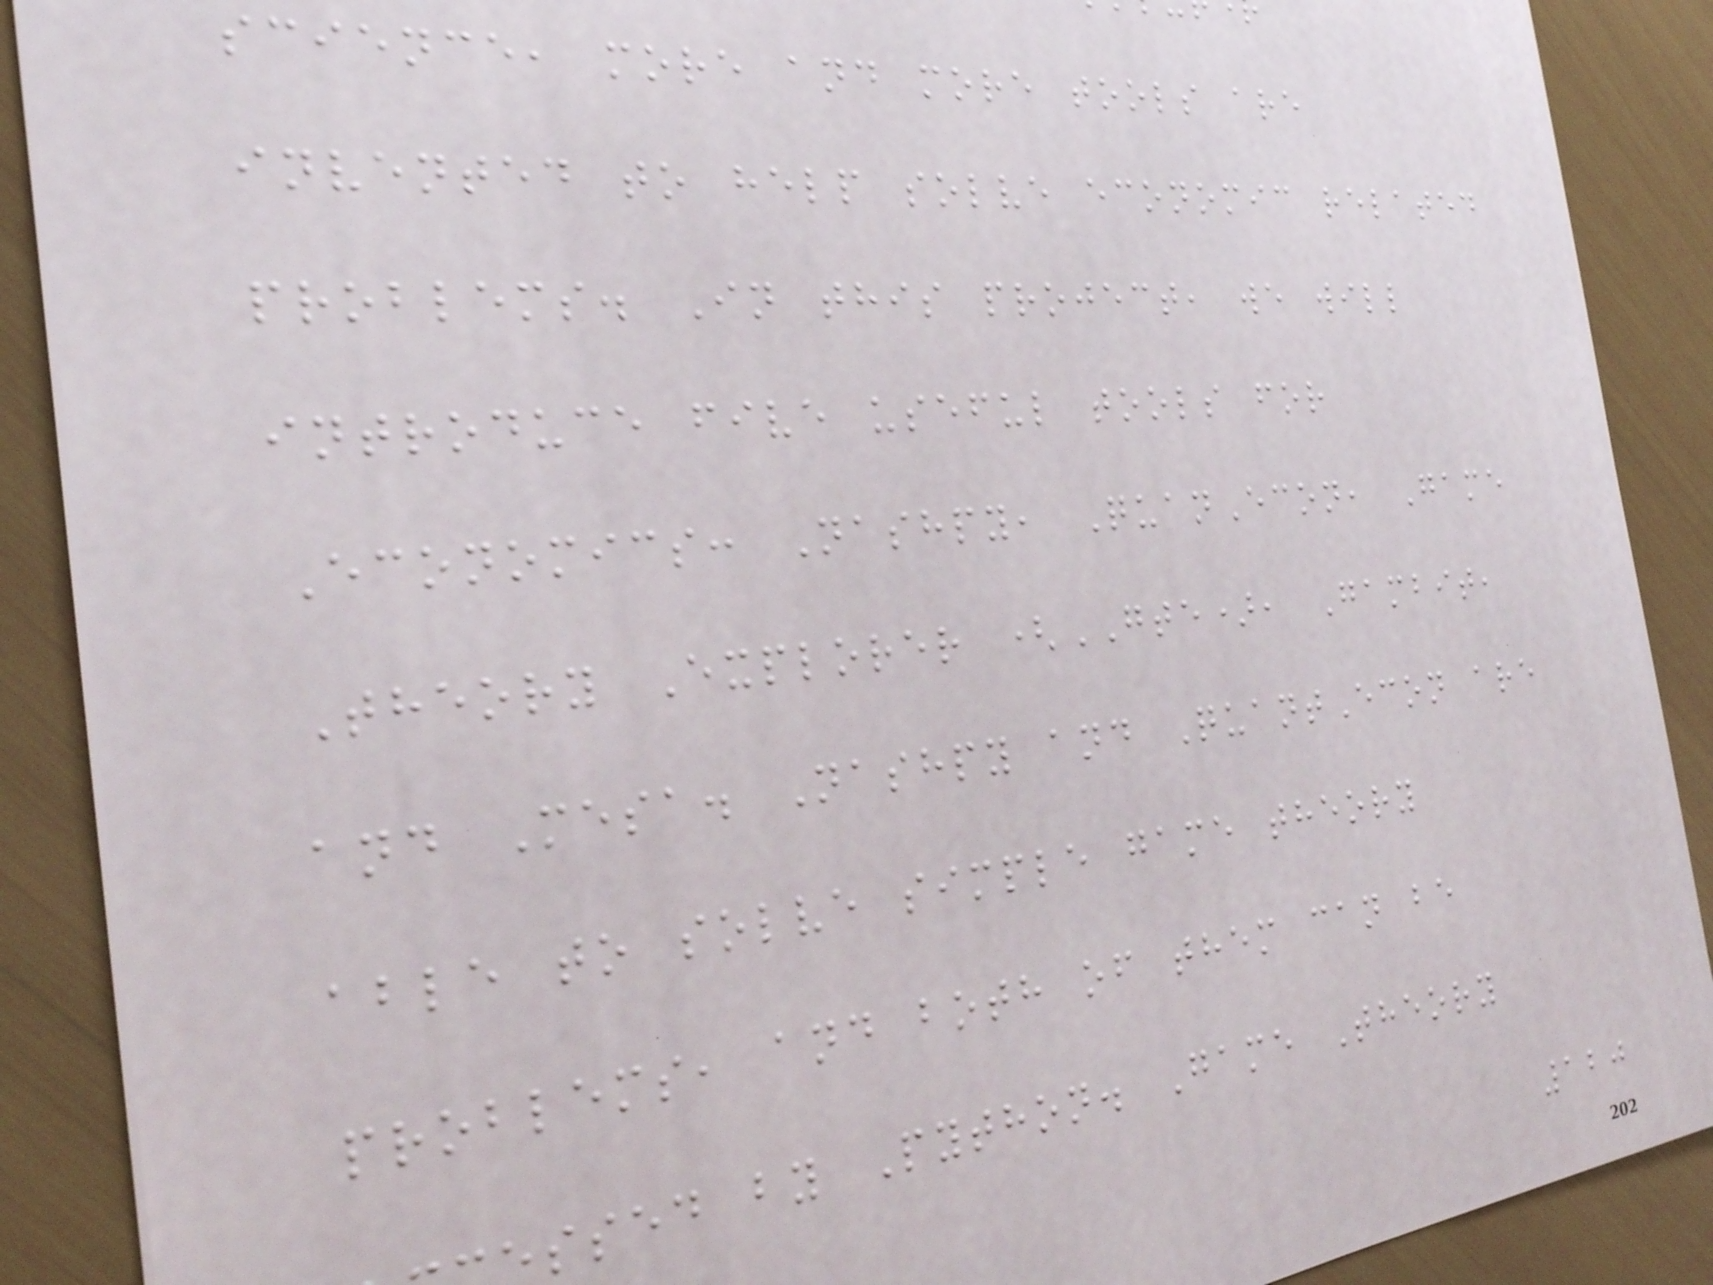science, more and more tools are
invented to help solve economic related
problems. In this project, we will
introduce five useful tools for
Economics: Nashpy, QuanEcon, Game
Theory Explorer (GTE), Gambit,
and Mesa. Nashpy and QuantEcon are
able to solve simple game theory
problems, and both of them can be
ssed by Python. Game Theory
120
